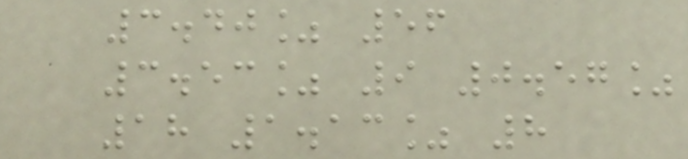3.40% 56
3.53% 9 0.57%
18 1.13% 8
